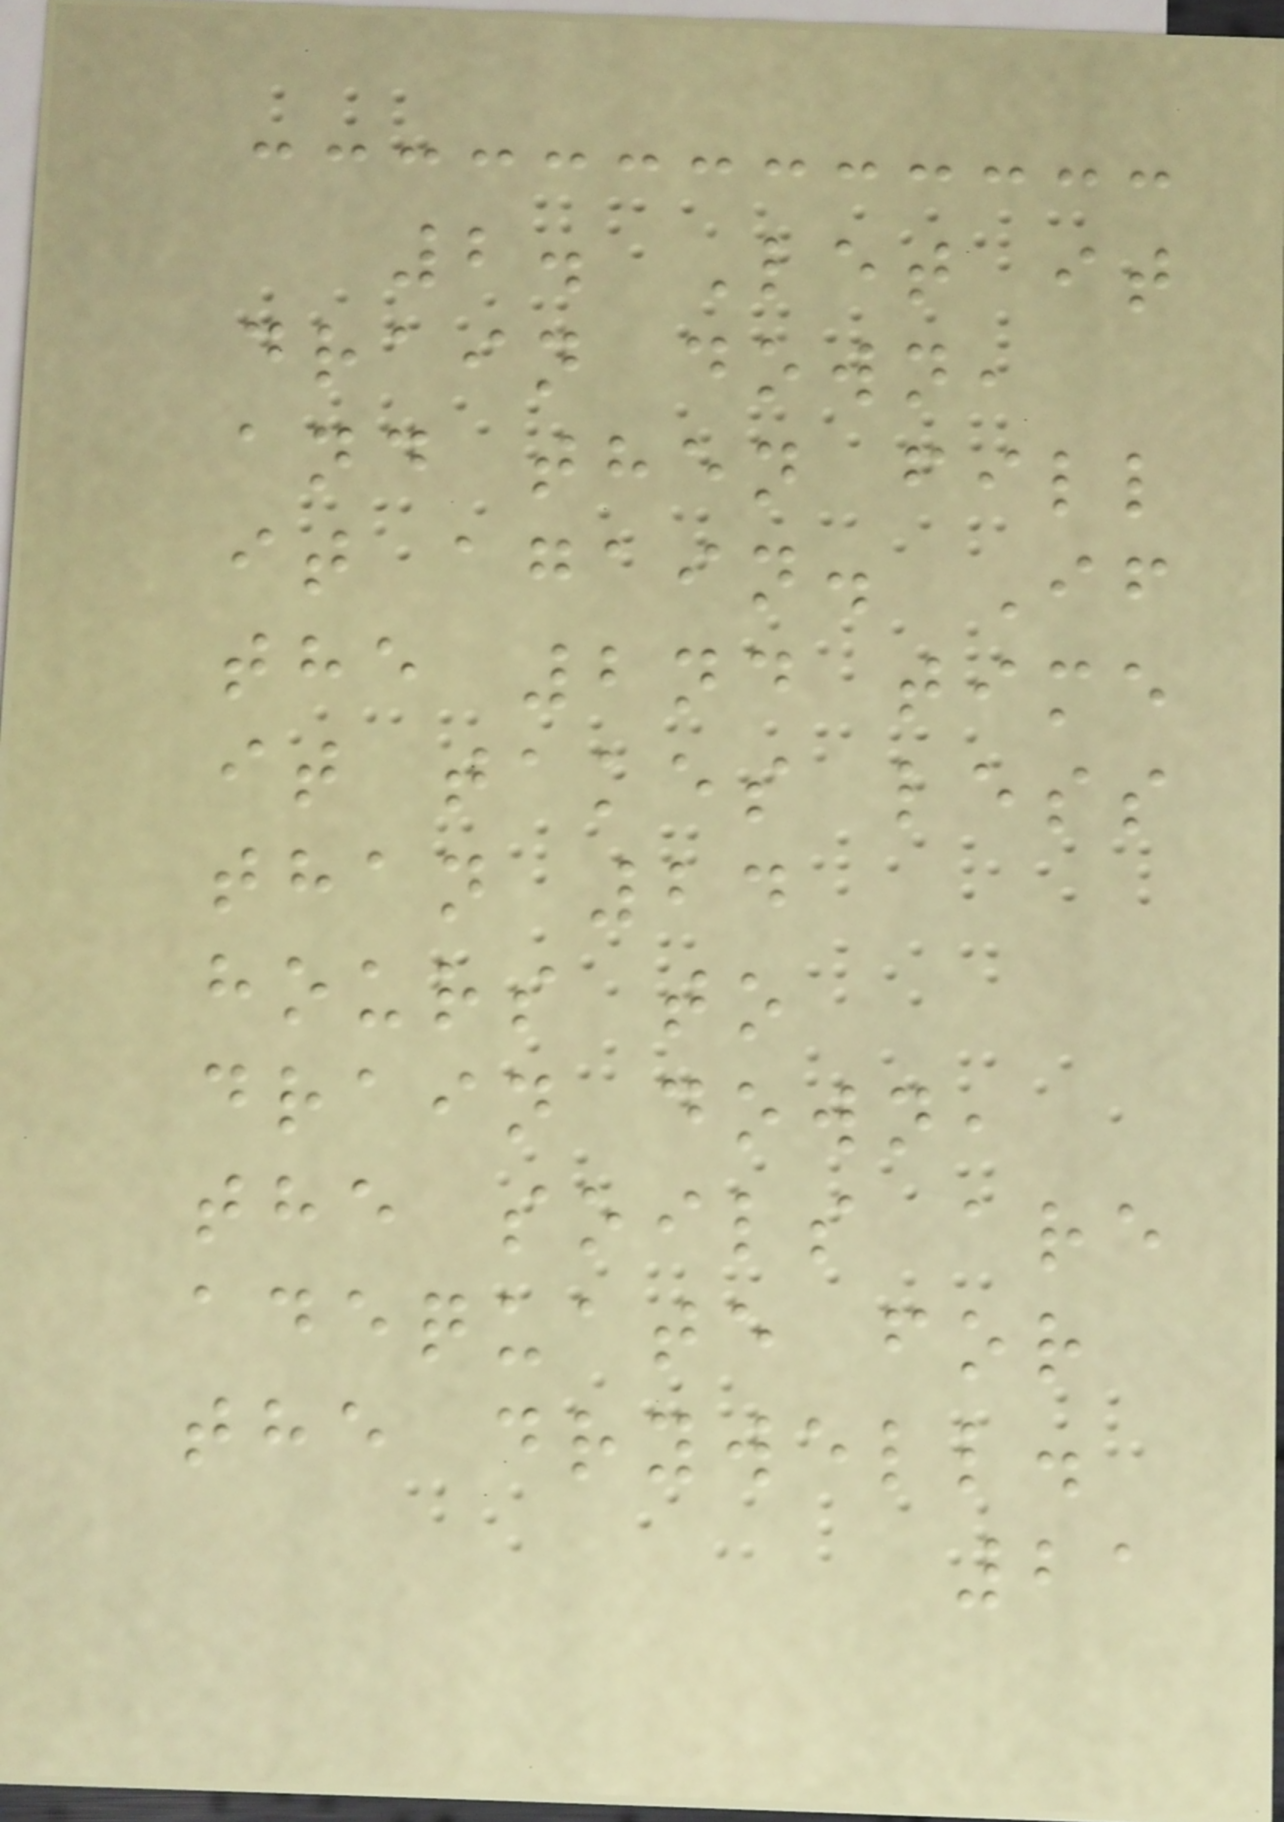2. Let it
drain down,
and then fill
it again. If
the 2nd time
it takes less
than 24
hours to
drain down,
the soils are
adequate for
the drywell.
21
